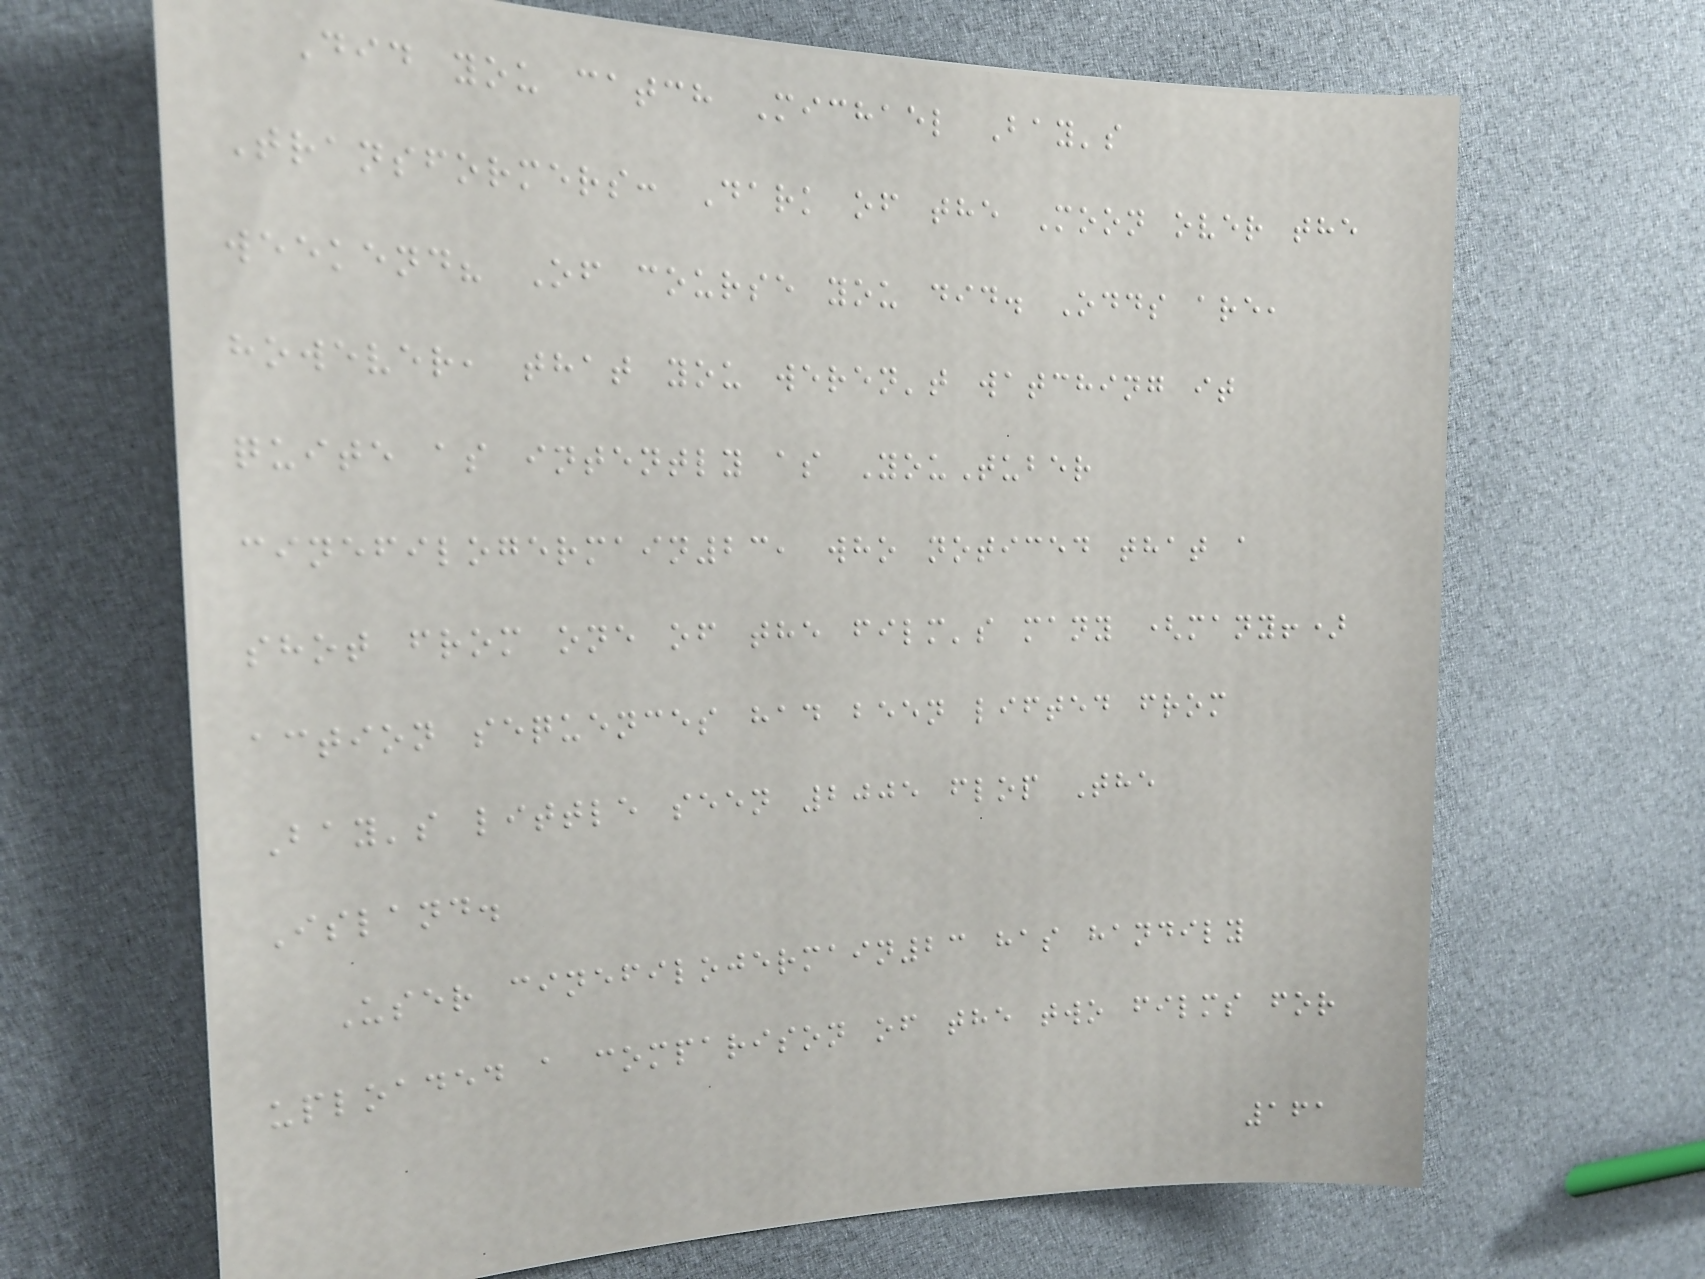Did you catch Michael Bay's
Transformers: Dark of the Moon over the
weekend? Of course you did. Odds are,
however, that you weren't watching it
quite as intently as YouTuber
cinefilogermain23, who noticed that a
shot from one of the film's many (many!)
action sequences had been lifted from
Bay's little seen 2005 flop The
Island.
User cinefilojermain23 has handily
uploaded a comparison of the two films for
161
